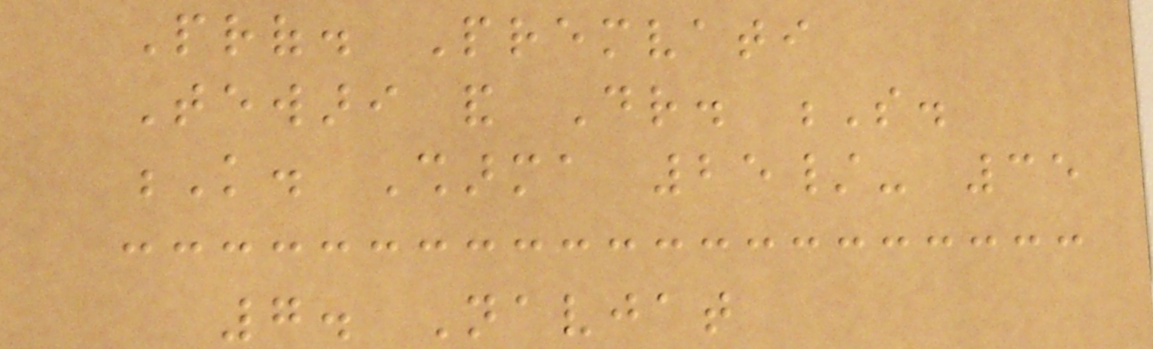Prof. Premvati
Tewari and Dr. S.
K. Sharma 25/- 35
7. Navjat
